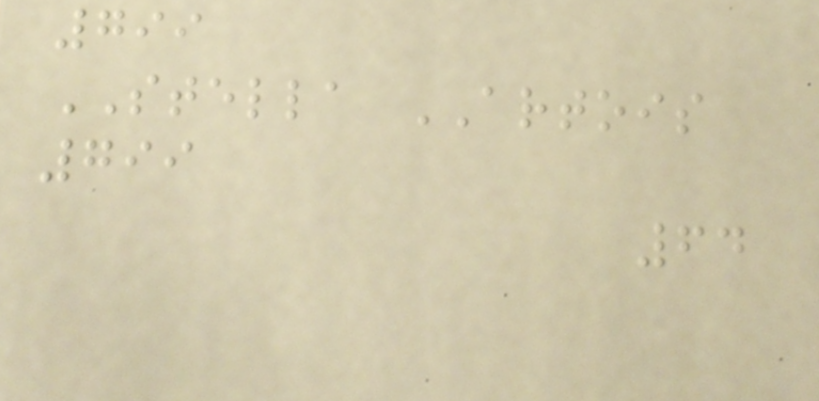799
STELLA ARTOIS
799
64
